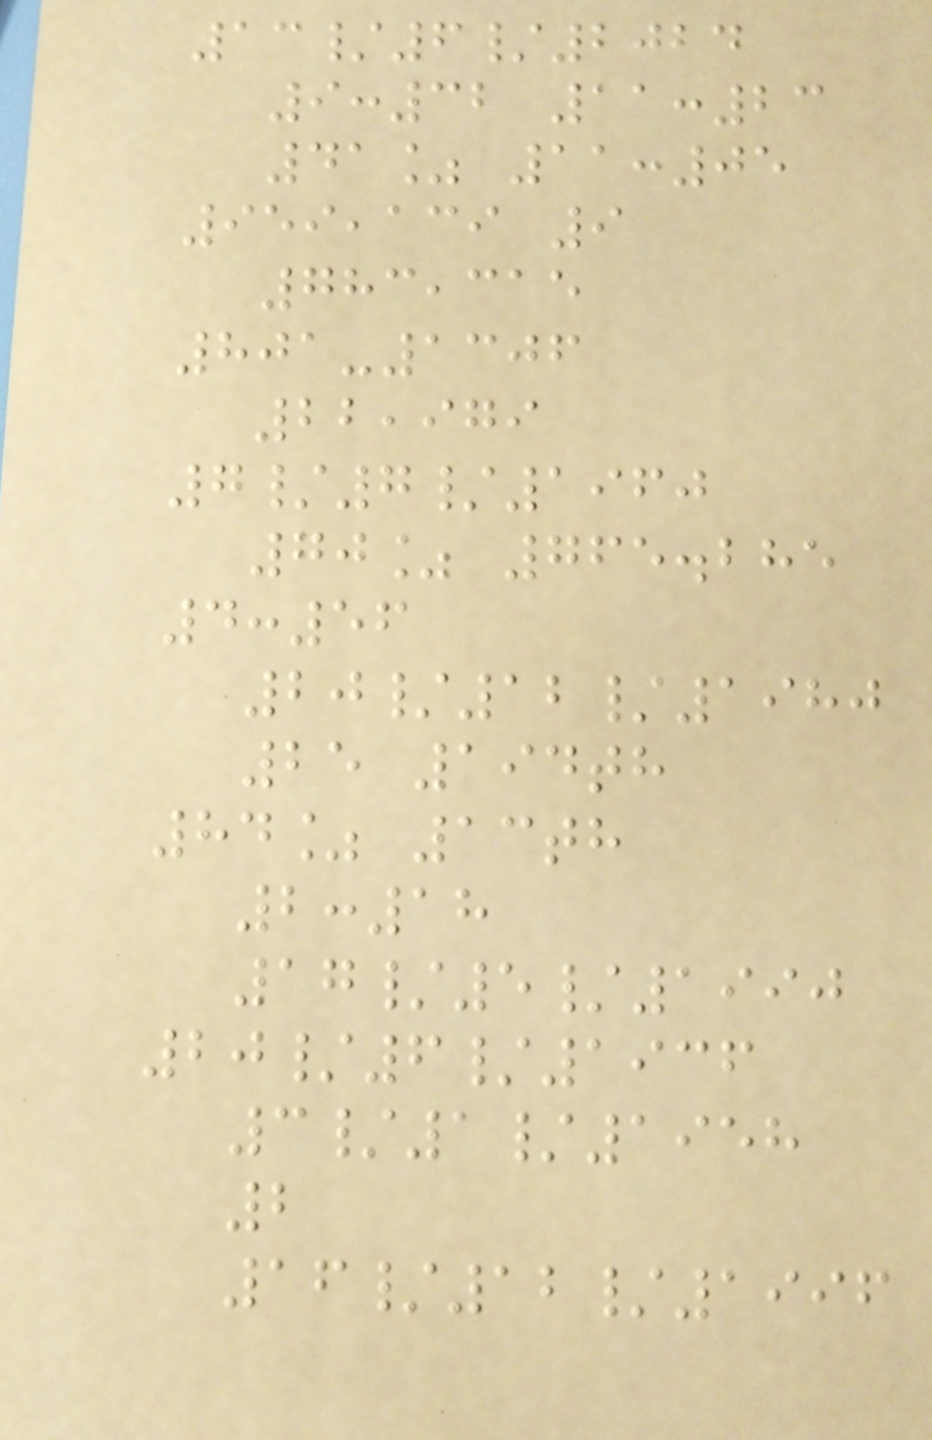13/6/2024
9:32 11:23
41% 11:05
959,139 9
783,315
801-1306
22,979
7/7/1960
70% 765.285
4:56
20/12/1980
25 194th
84% 13th
2:18
17/5/1990
20/6/1936
3/1/1958
2
16/12/1996
